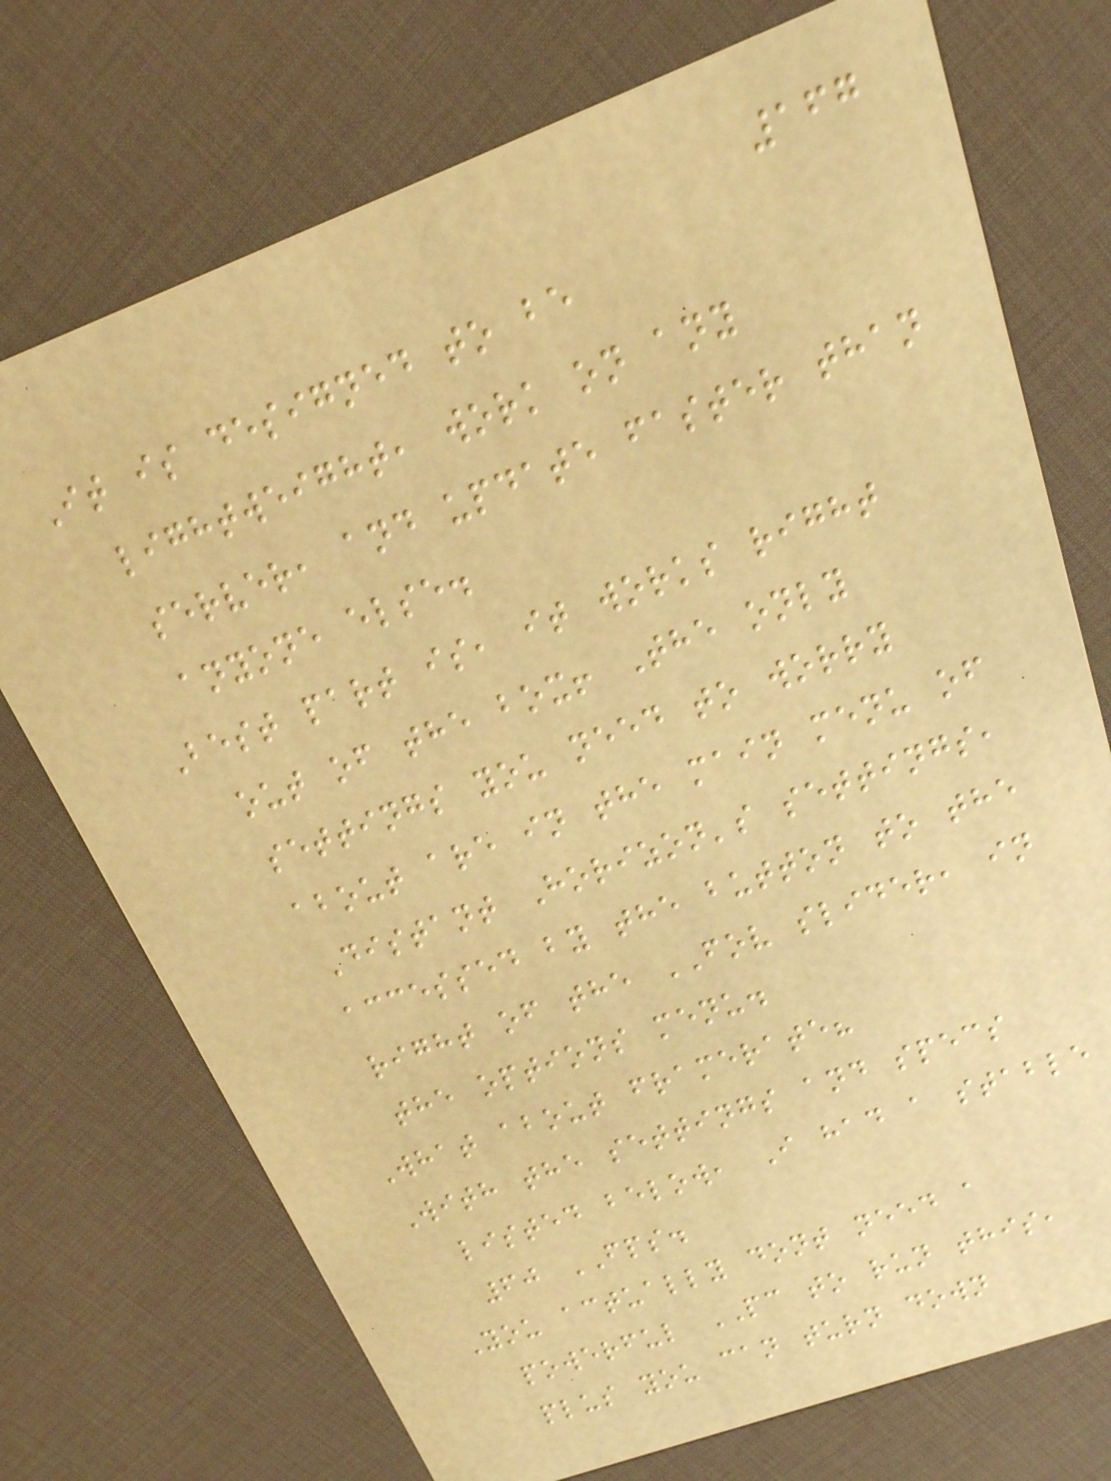167
It is designed to be
lightweight, work on any
server, and update faster than
anyone else.
Best part is, it works right
out of the box! The only
settings you need to worry
about are in the main menu of
Distant Horizon's settings,
accessed by the button to the
right of the FOV slider, in
the options menu.
What about framerate?
With the settings and specs
listed below, I had a stable
60 FPS.
You actually dont need a
powerful PC to run this,
plus you can turn down
